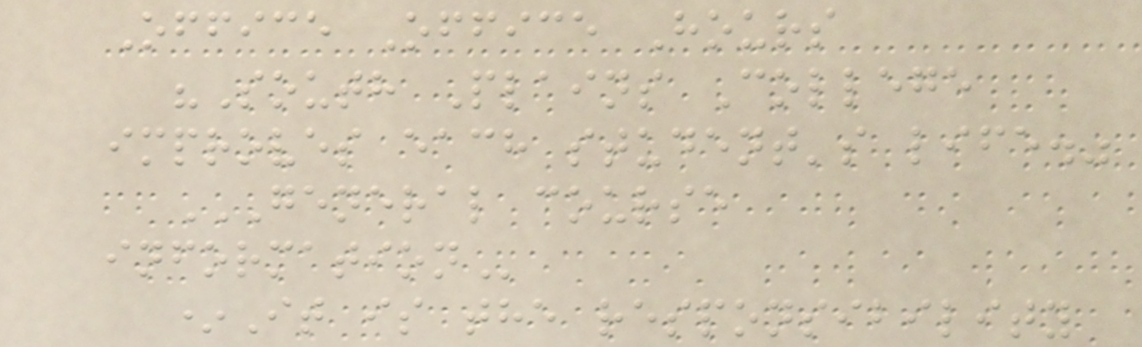Office Office Hours
"South Plains College
improves each student's life."
GENERAL COURSE
INFORMATION
*It is the responsibility
